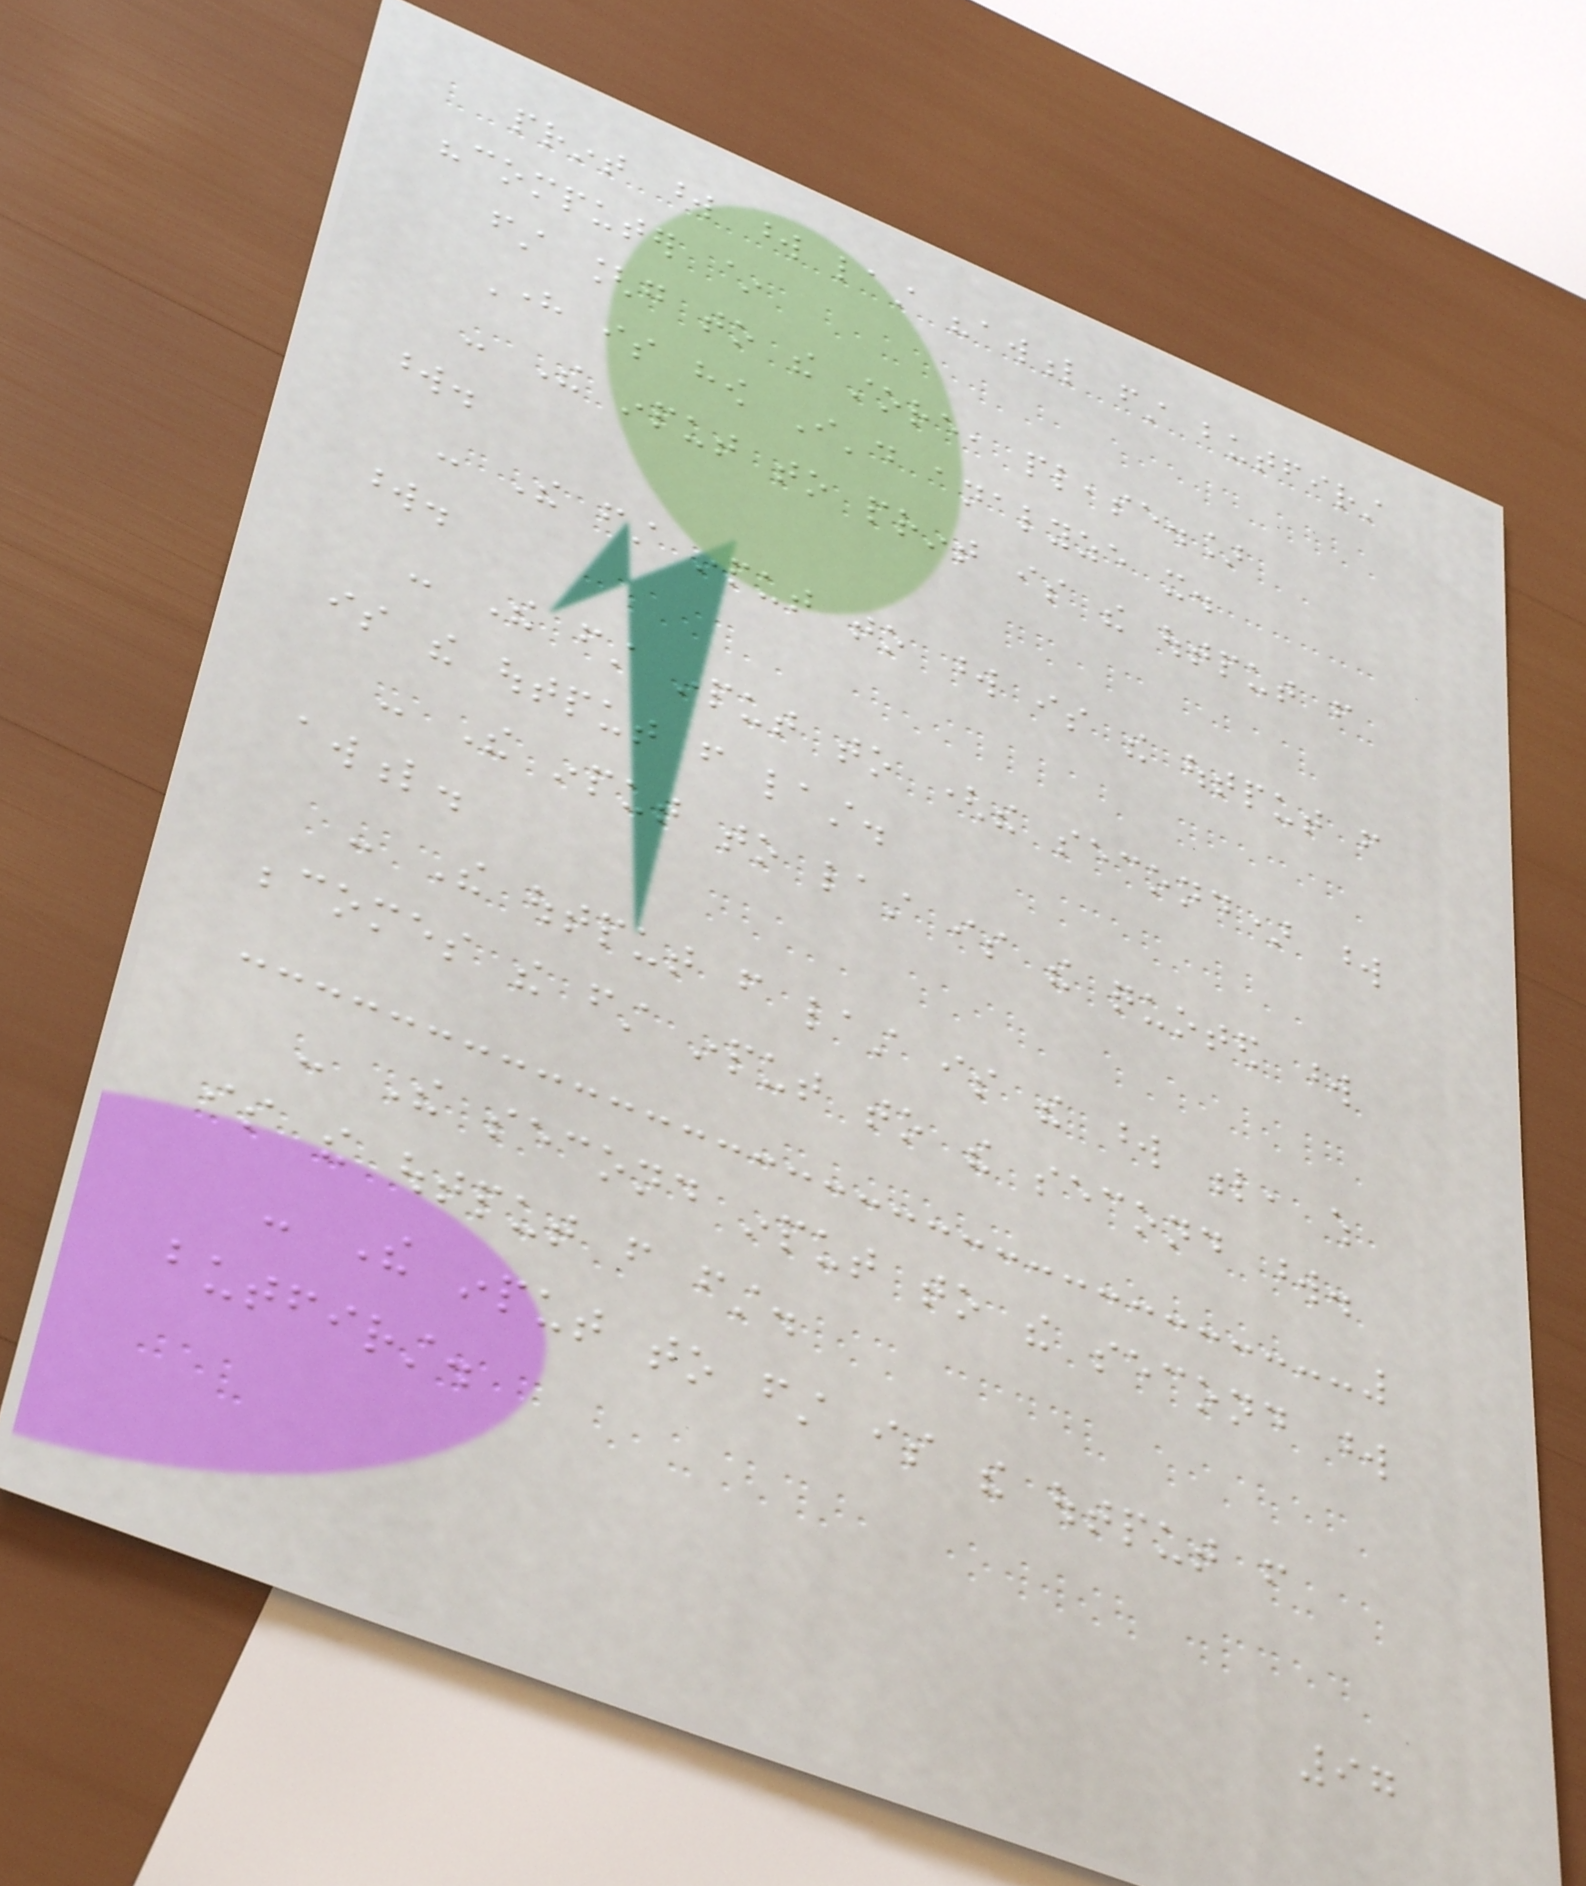print word word last "awful first butfirst
"computer ~
first [go to the store, please.]
Here is how I'd analyze it.
- The input to print is the output from
word.
- The first input to word is the output from
word.
- The first input to (the second) word
is the output from last.
- The input to last is the quoted word
awful.
- The output from last is the word l, which
becomes the first input to the second word.
- The second input to the second word
is the output from first.
- The input to first is the output from
butfirst.
97
